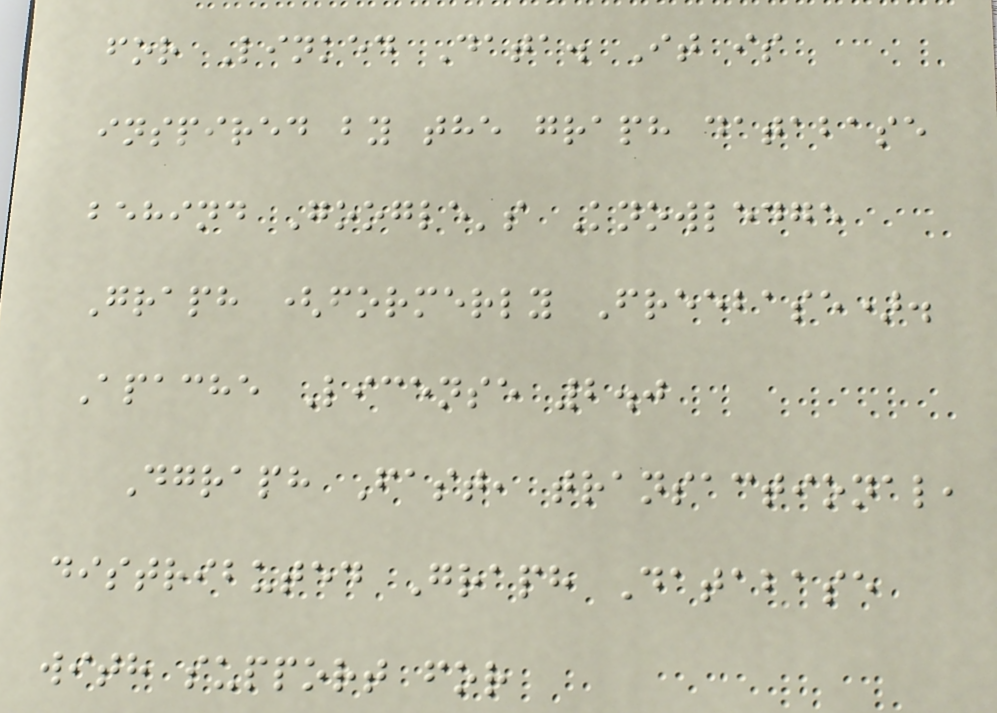for Linked Data. It is
inspired by the graph database
behind Google's Knowledge
Graph (formerly Freebase).
Apache License 2.0
Dgraph Fast, transactional,
distributed Graph Database
with support for
